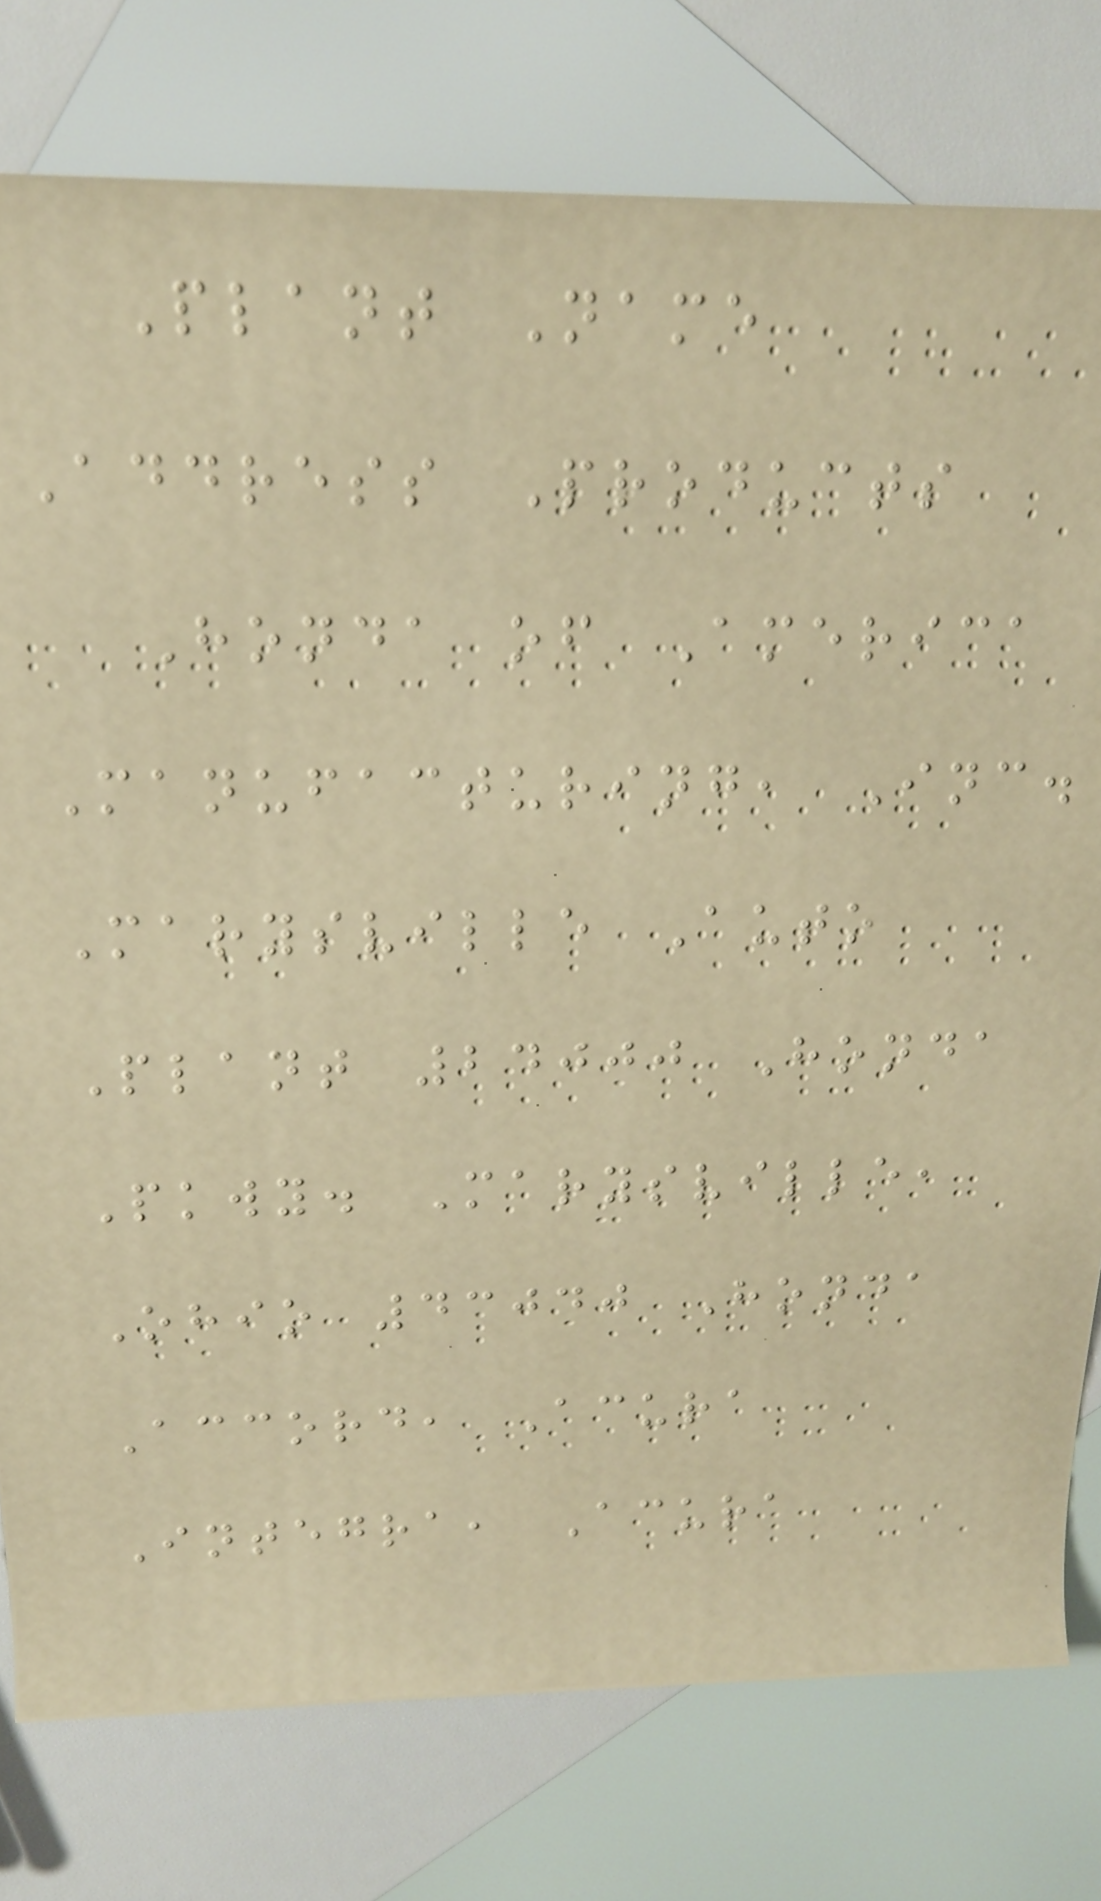Plant Name
Address Products
Honda of America
Manufacturing, Inc.
Marysville Auto
Plant 24000 Honda
Pkwy. Marysville,
Ohio 43040 Honda
Accord, Acura
Integra, Acura
